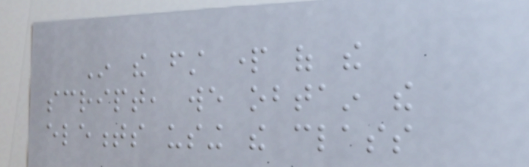In the first part of the
script, we obtain the
elements using the class
